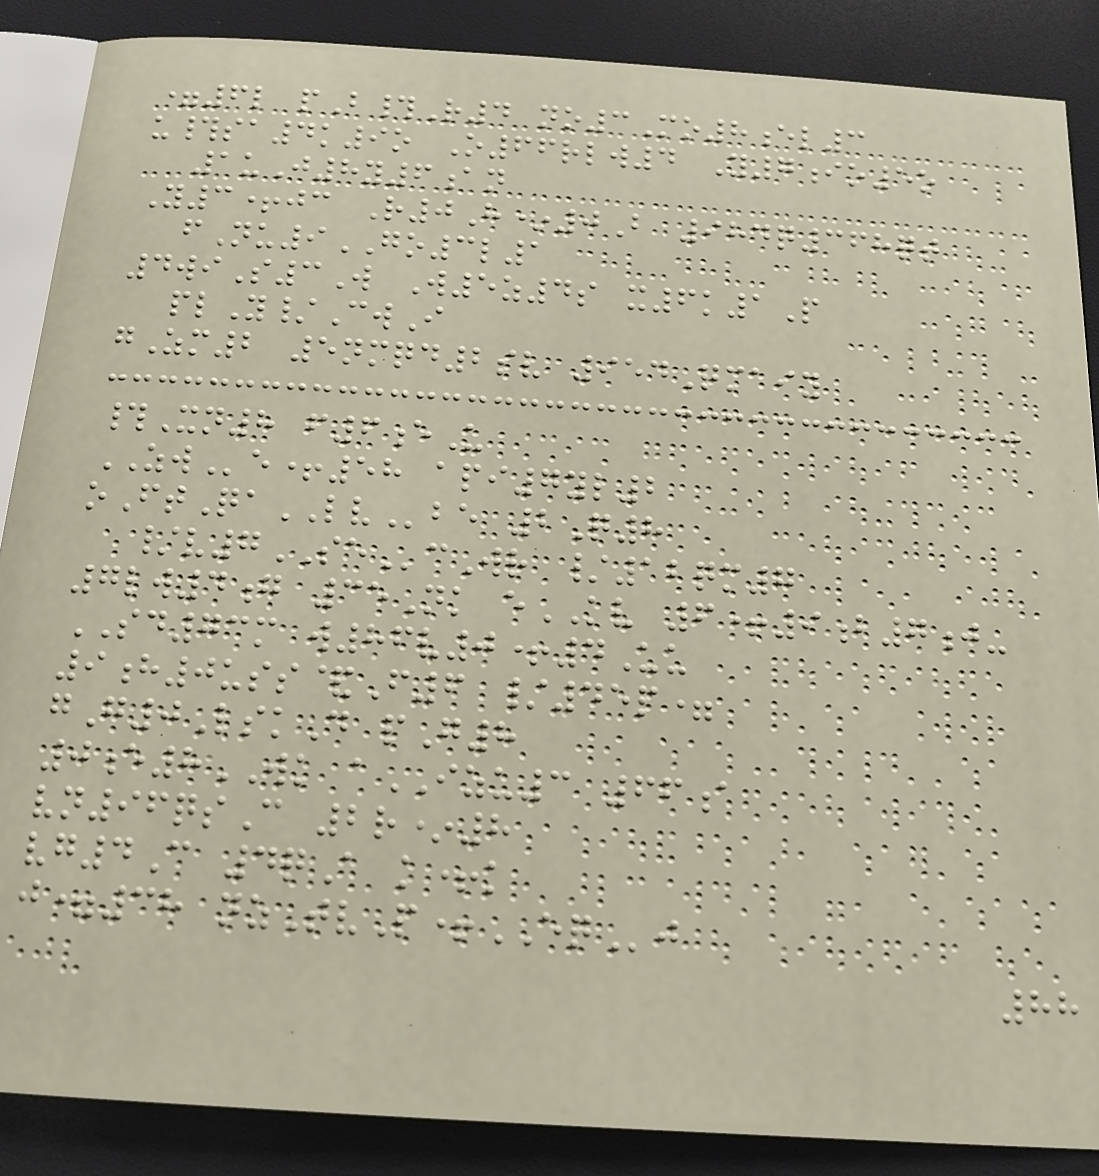=6l pB#R4 no3Mo8el3
u#sa4k9o O66rlw4 Y7io5o
1uJ8y6an
Y3+jc R0H*0B 984q368qt
fNu9GO3l1
4wiS3W W5z4s x6k1P
plY/CwI
gZm2 5nmqd2sv 954Qmaiy
#Xn8 f6eU
ZWe+58 api7yl2
oFtQaLVbe 2Q8
/v7SEcWr /12qm7
7lw4g 35Nk eKV 6+9b7j-
SD73m w86v0+4Uu
9h0uss&F6 /45p=
gG0LskD pG8
0e8WK aIZU3 66a
vn96qsC 2r*8
vg4C 4qA k+k
j=38 nzTvP+EQj
88
